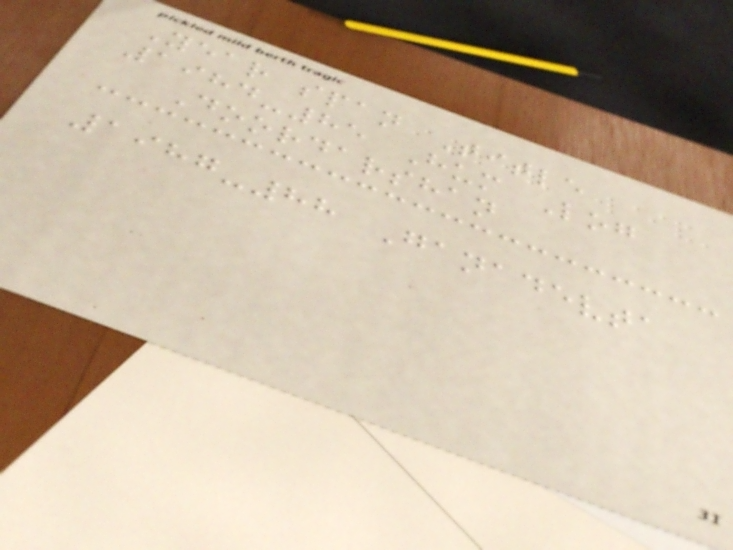Year span Title
1984-85 Hum Log
Doordarshan
1987-88 Ganadevta
